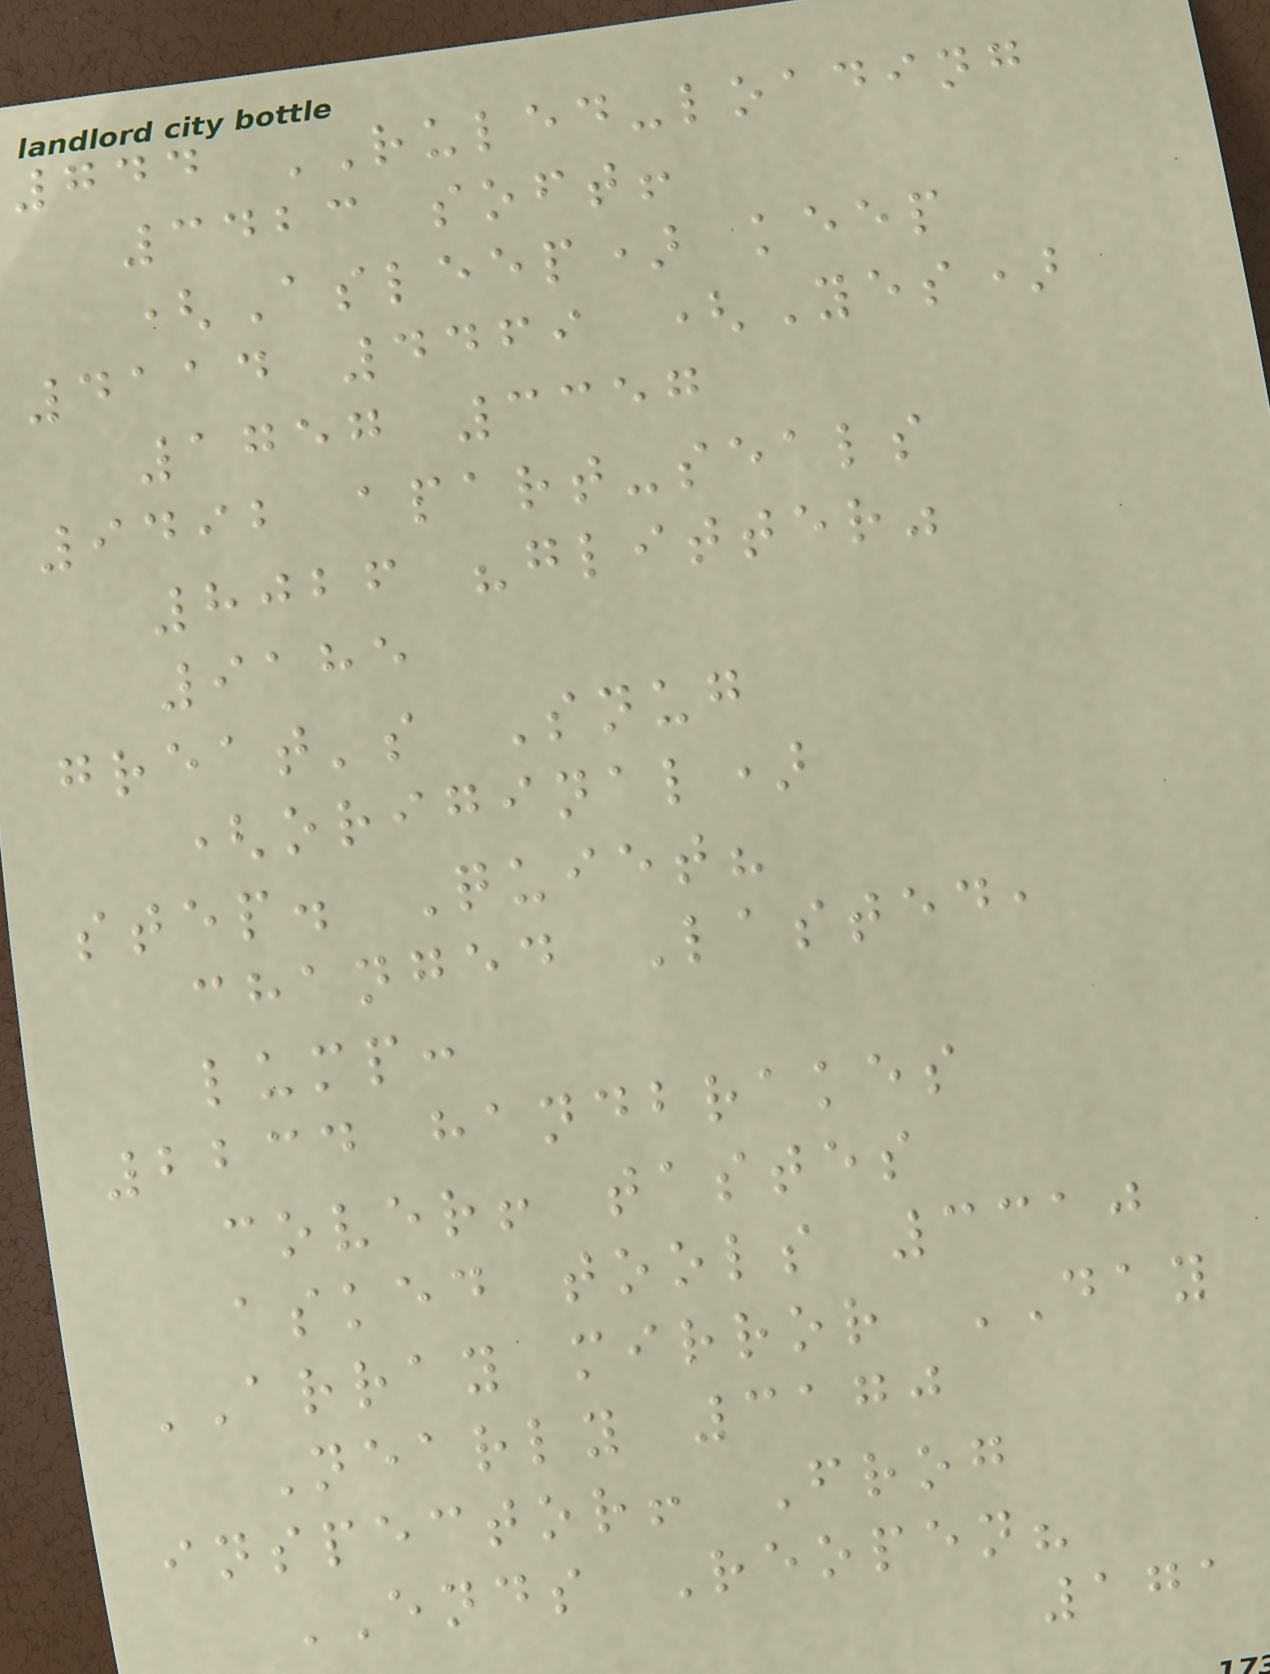744 RULED-loading
3423 soft!
(Asleep) keep
4114 4469 (Yes)
1757 3357
9492 apart-seals
8026 "glitter"
9185
great's Snug
(original)
step. Quiet?
changed Lasted,
lump:
2234 handbrakes
cover! tastes
asked tools 3310
ARRAY mirror DAY
Nearly 3170
inspector! Frog
ENDS Reopen?
171
